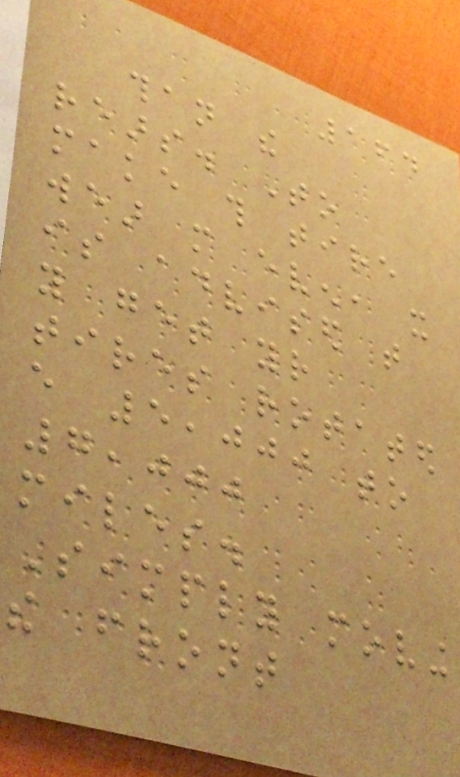164
than the
rears. To
make this tire
wear more even, it
is advised that
you get your
tires rotated
every 5,000 to
7,000
miles.
Simply moving
the front
